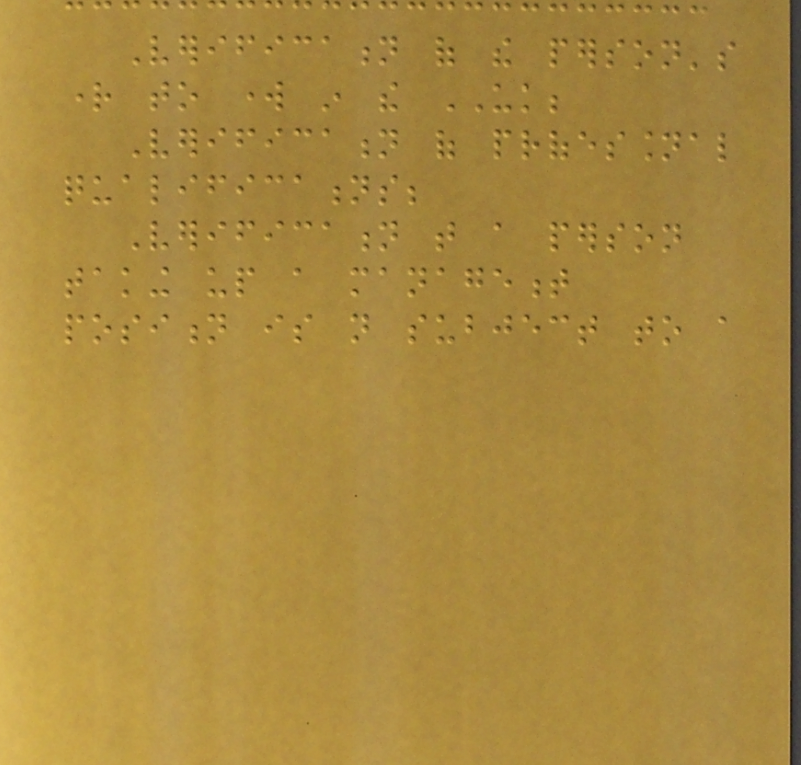Verification of the person's
right to work in the UK;
Verification of professional
qualifications;
Verification that a person
taking up a management
position is not subject to a
